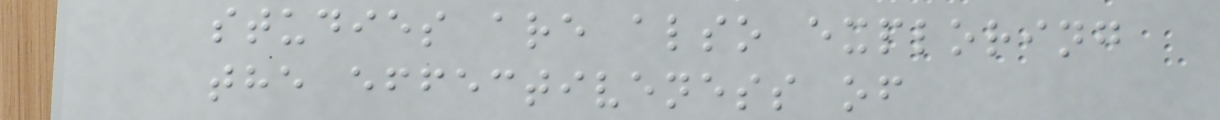studies are also exploring
the effectiveness of
